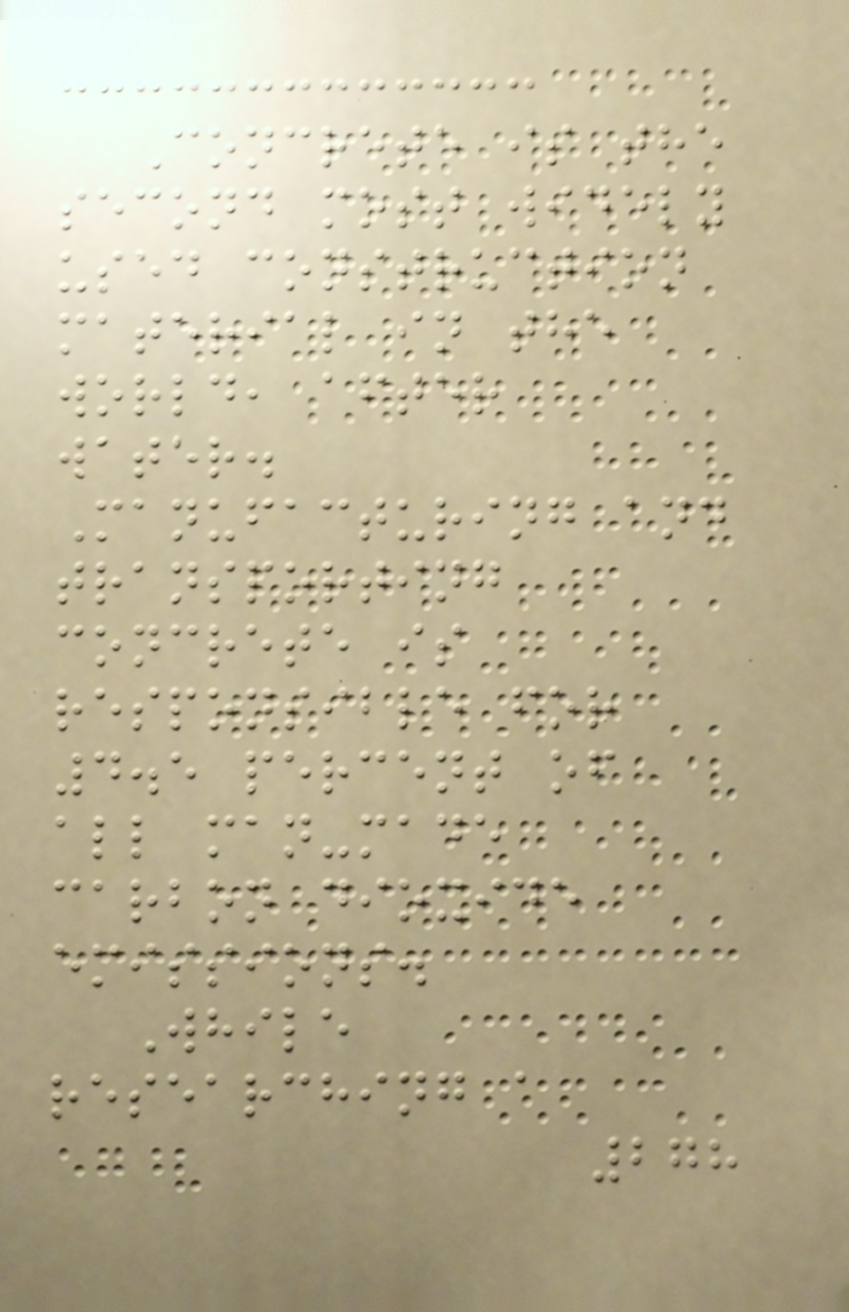Concrete is the
second most widely
used construction
material in the
world, after
water.
Manufacturing and
transporting
concrete is
responsible for
4.5 percent of
all man-made
carbon dioxide
emissions.
While
researching a
278
